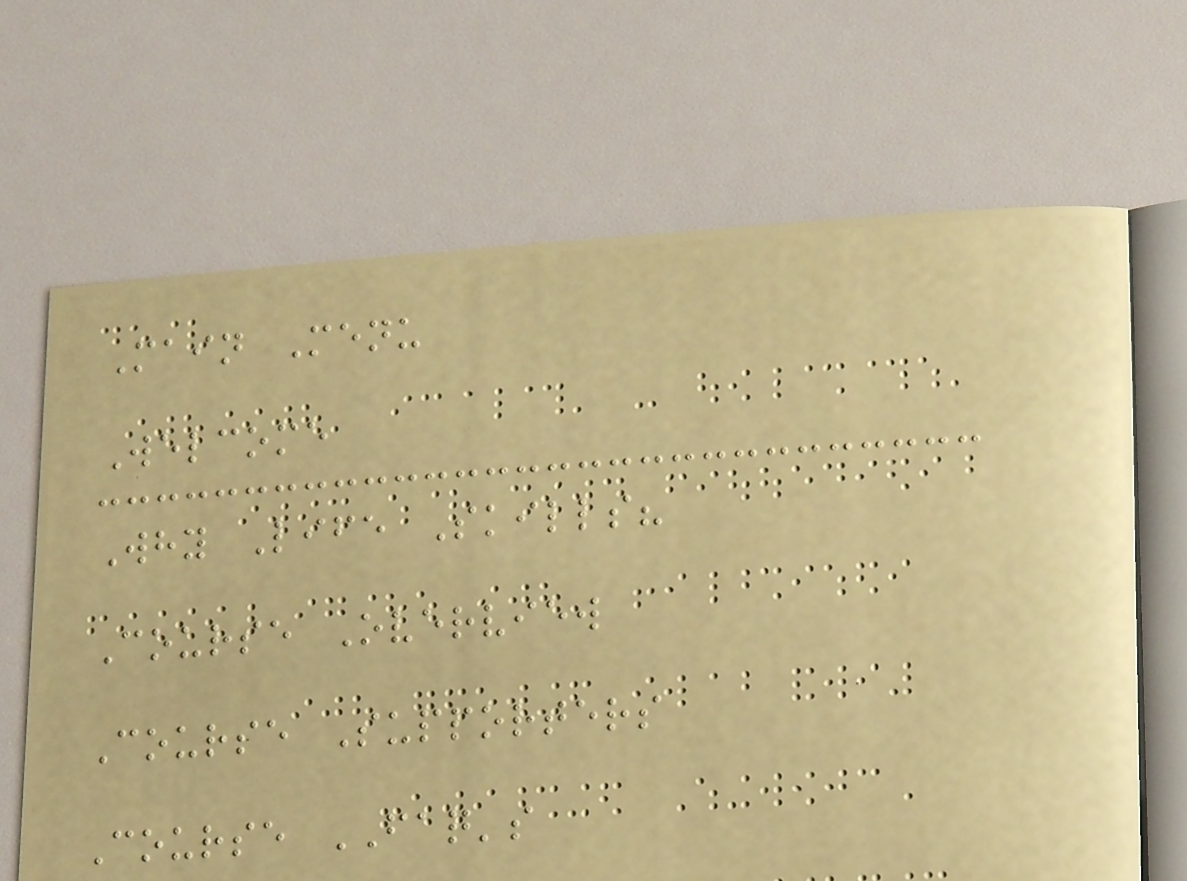Main Menu
Welcome
Why Life Skills?
Course Overview
Course Supporters
Course FAQ's
